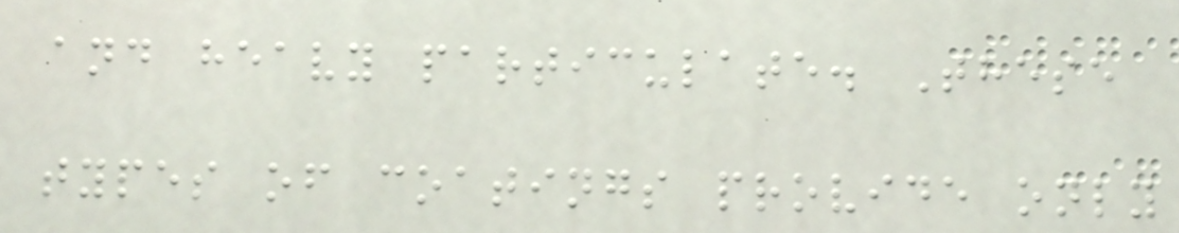and heavy particulate. These
types of coatings provide only
